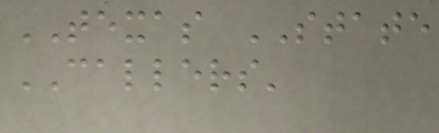TEXAS STATE
CALLERS'
